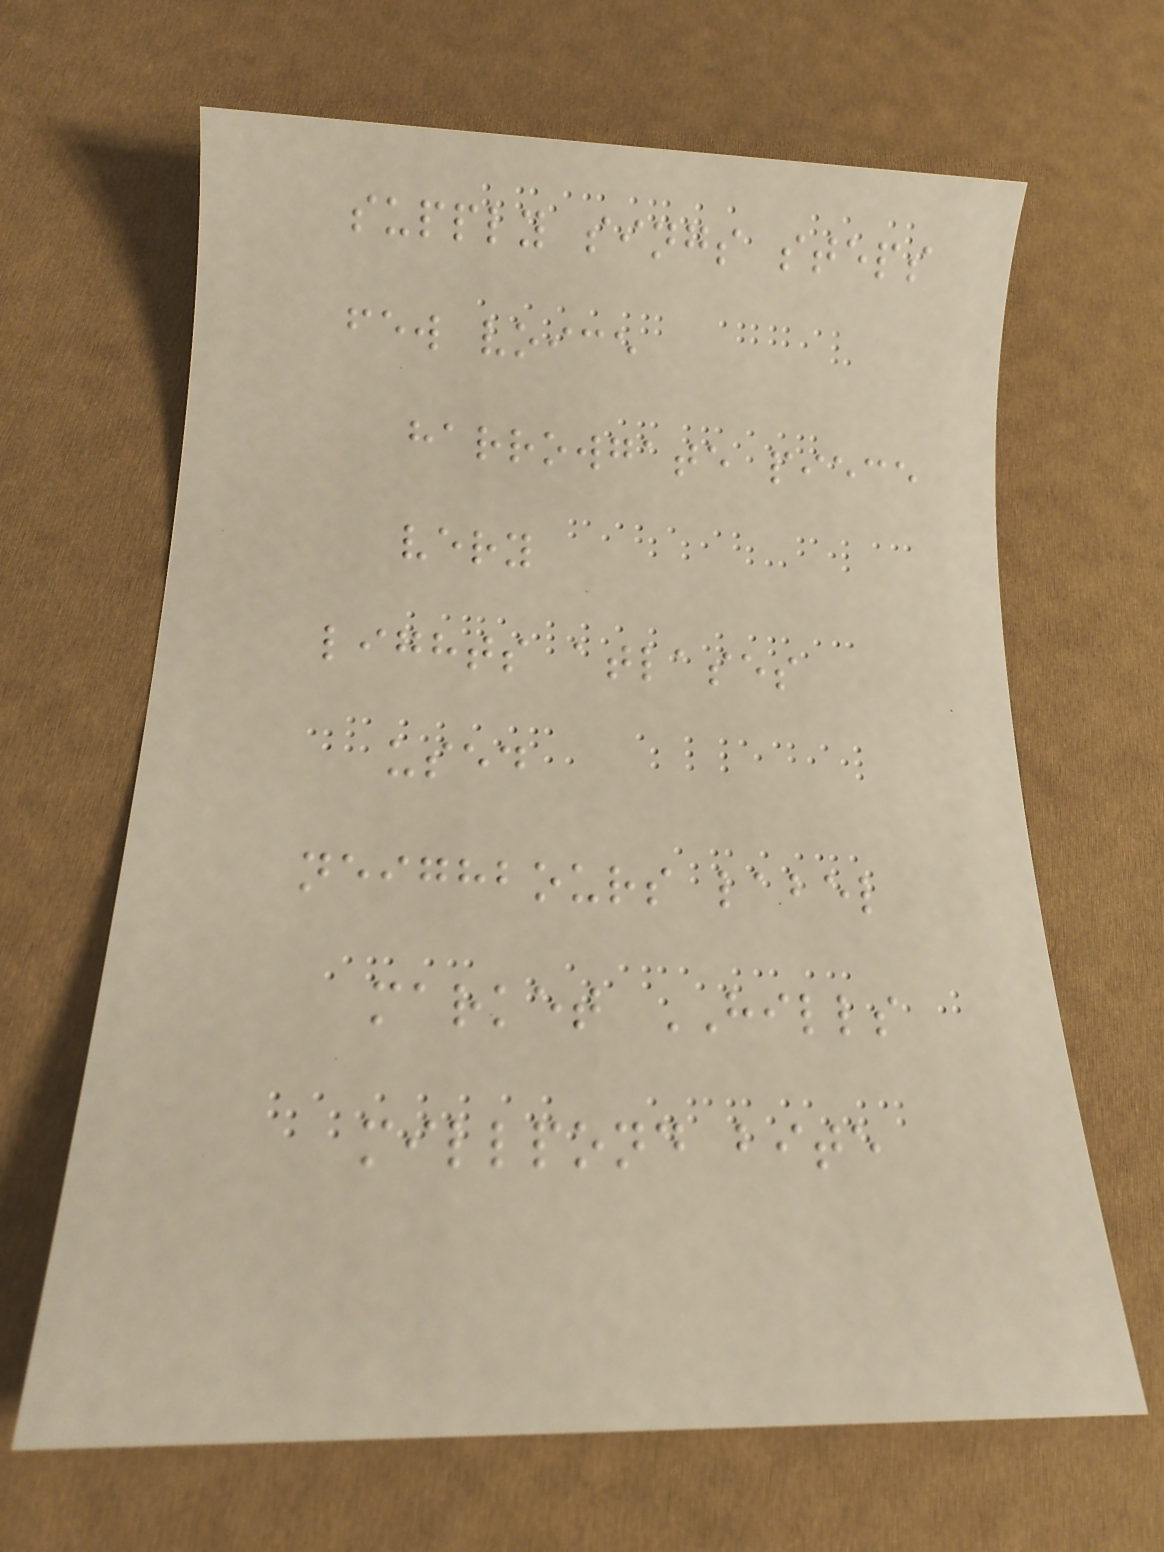supply sings steps
few voice
harrowgate piece
very
lights atlases
used
neighbours label
market HILLS
millpond bite
